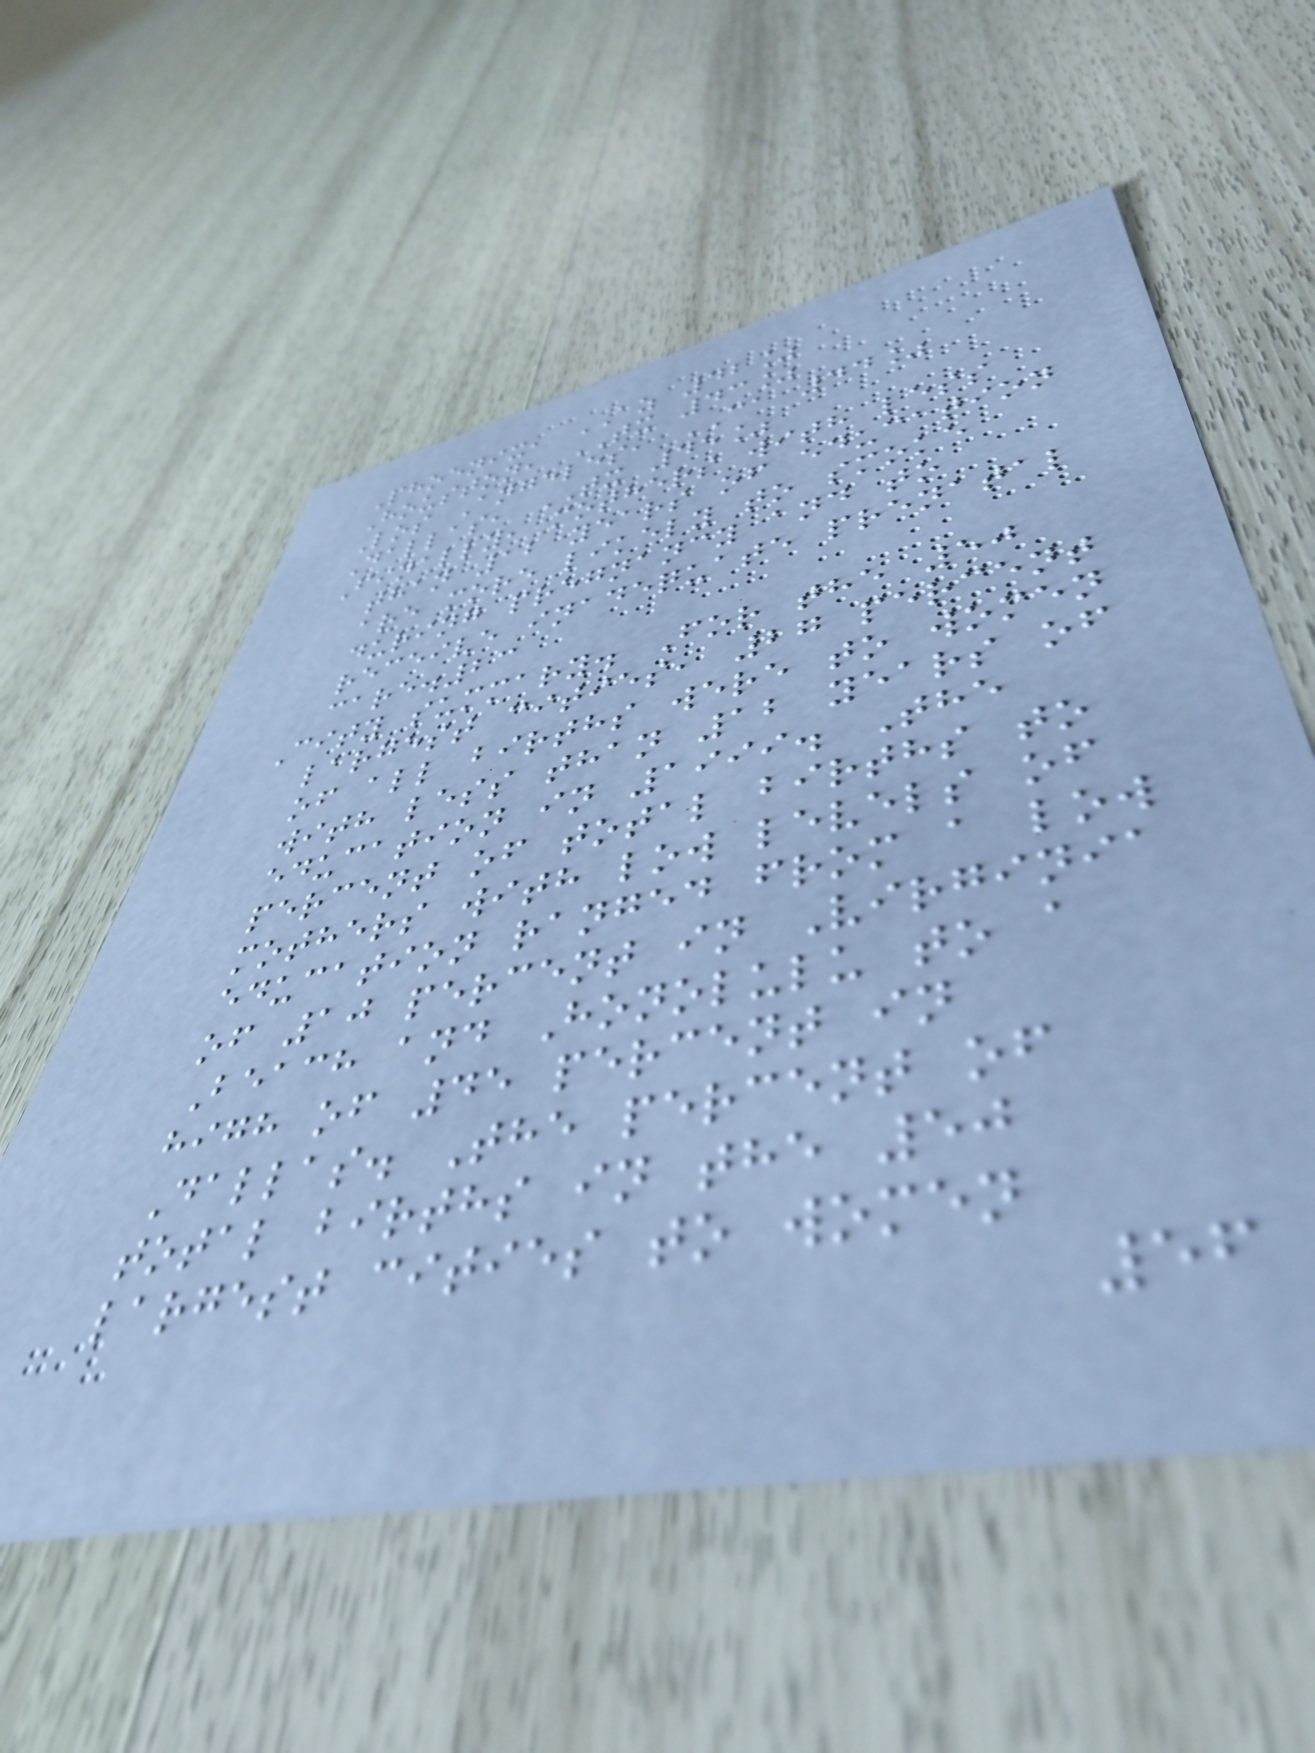Phoenix, AZ 42%
Houston, TX 43%
Los Angeles, CA 44%
Dallas, TX 45%
Finally, mothers with less
than 12 years of education
are more likely to smoke
during pregnancy and to
receive inadequate prenatal
care.23
City summary. For the 50
largest cities, 27 percent
of all births were to women
with less than 12 years of
education in 1999. The
percent of total births to
mothers with low levels of
education ranged from a low
of 10 percent in Virginia
Beach and Honolulu to a
high of 45 percent in
Dallas. The percent of
total births in the 50
largest cities to women
56
